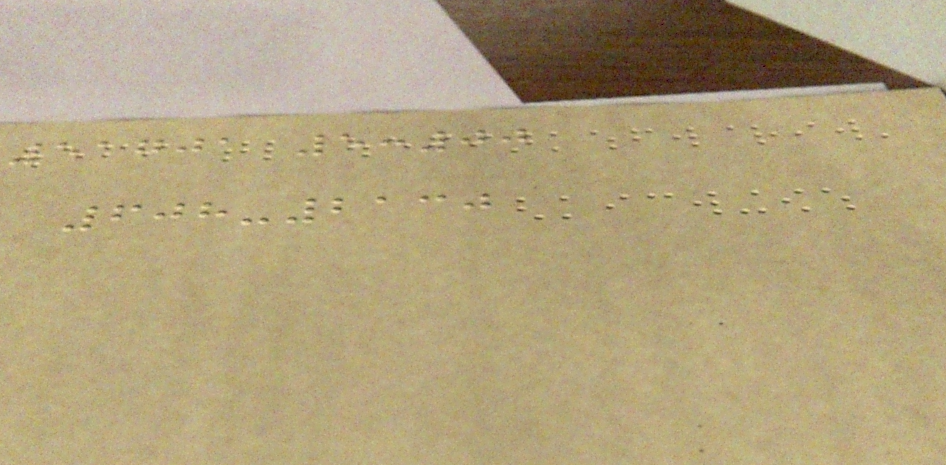51701 5:00
608-2130
